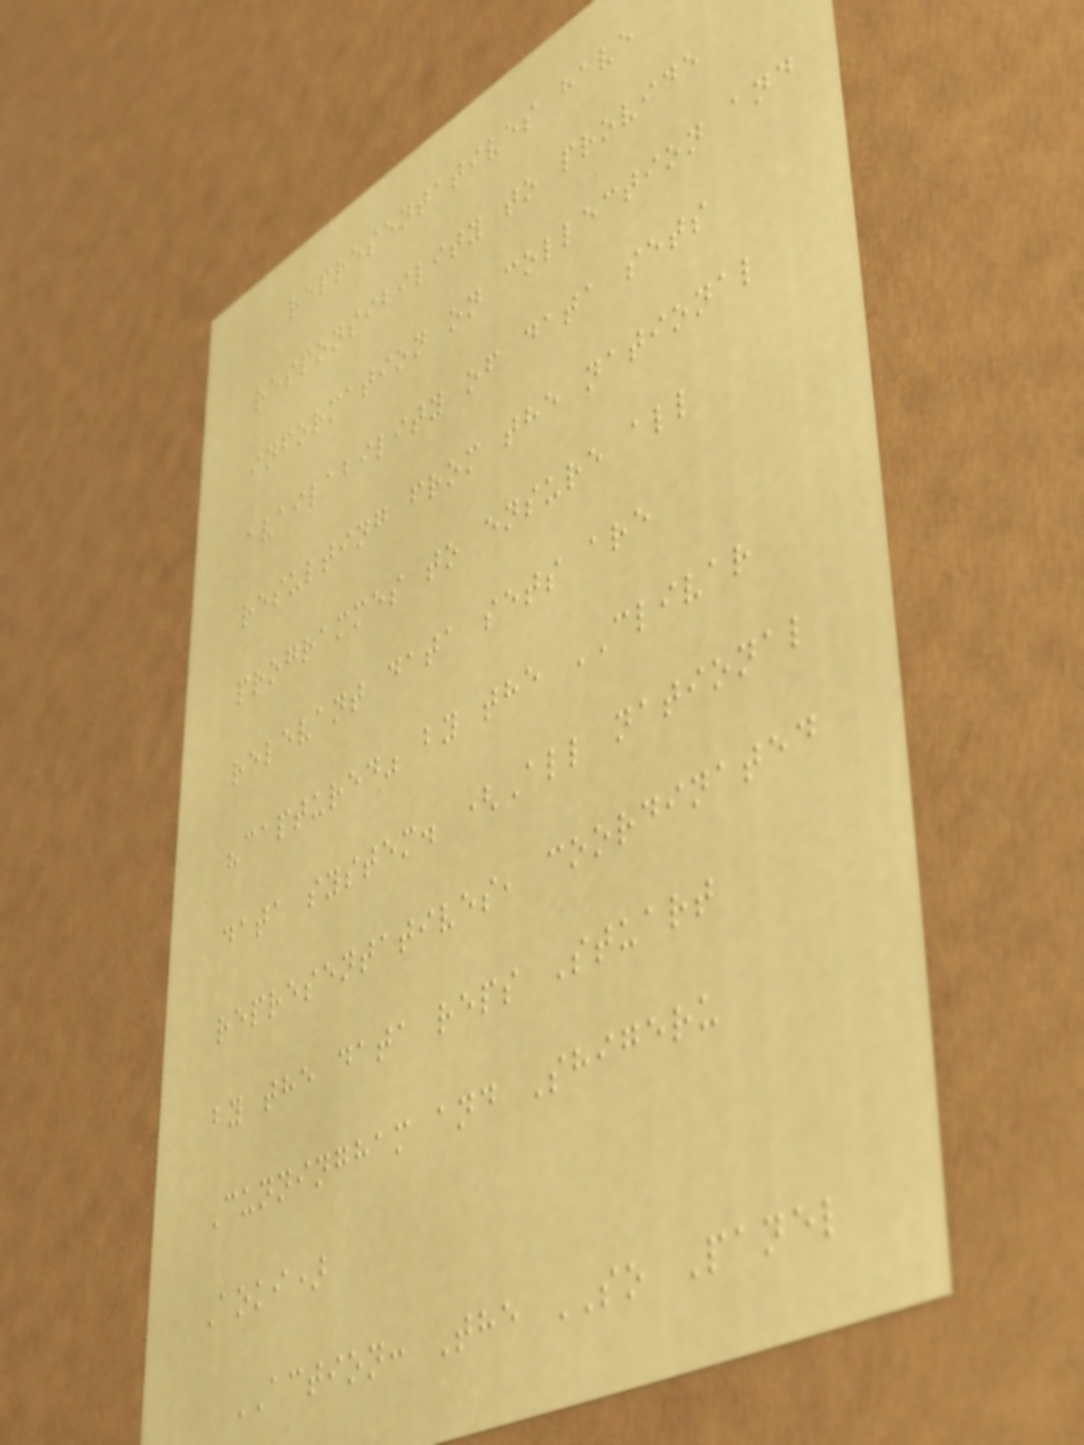representatives have
responsibility to provide
information on collection and
availability of data sets
resulting from the national
programmes to ensure all
relevant data sets are
"captured" by the CLIVAR
data system. (All national
representatives, coordinated
by the data reps Stuart
Cunningham and Shigeru
Aoki)
ACTION: The SO Panel
